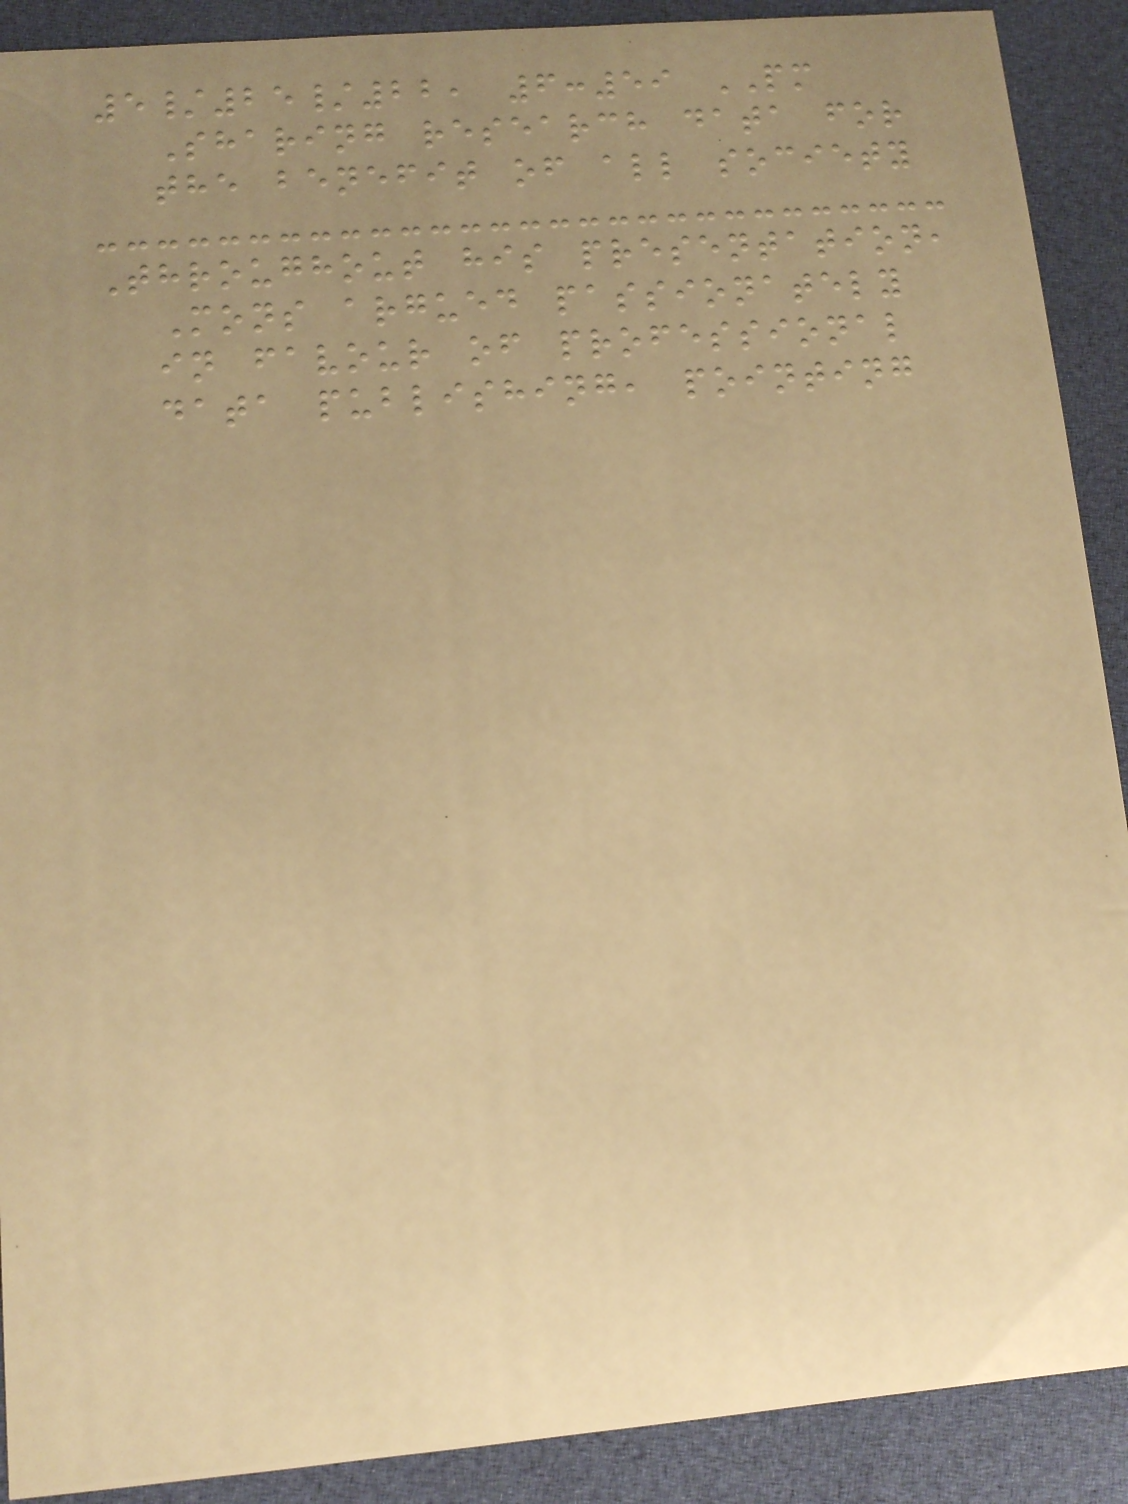5/25/22, 6:59 PM
Sharing research data for
the benefit of all society
Throughout his presentation,
Mons argued passionately
in favour of professional
data publishing, pointing
